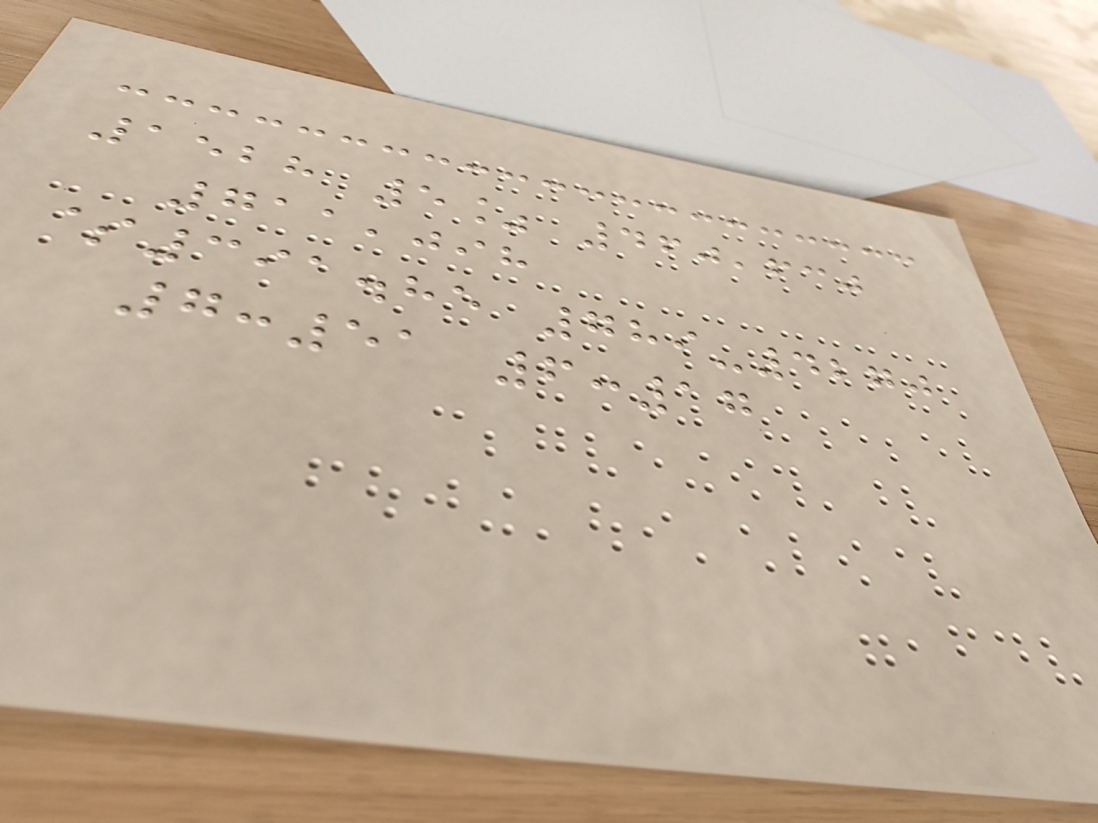1528 5% 460,630
711,098
$391.85 789-4270
7:51 6:17
